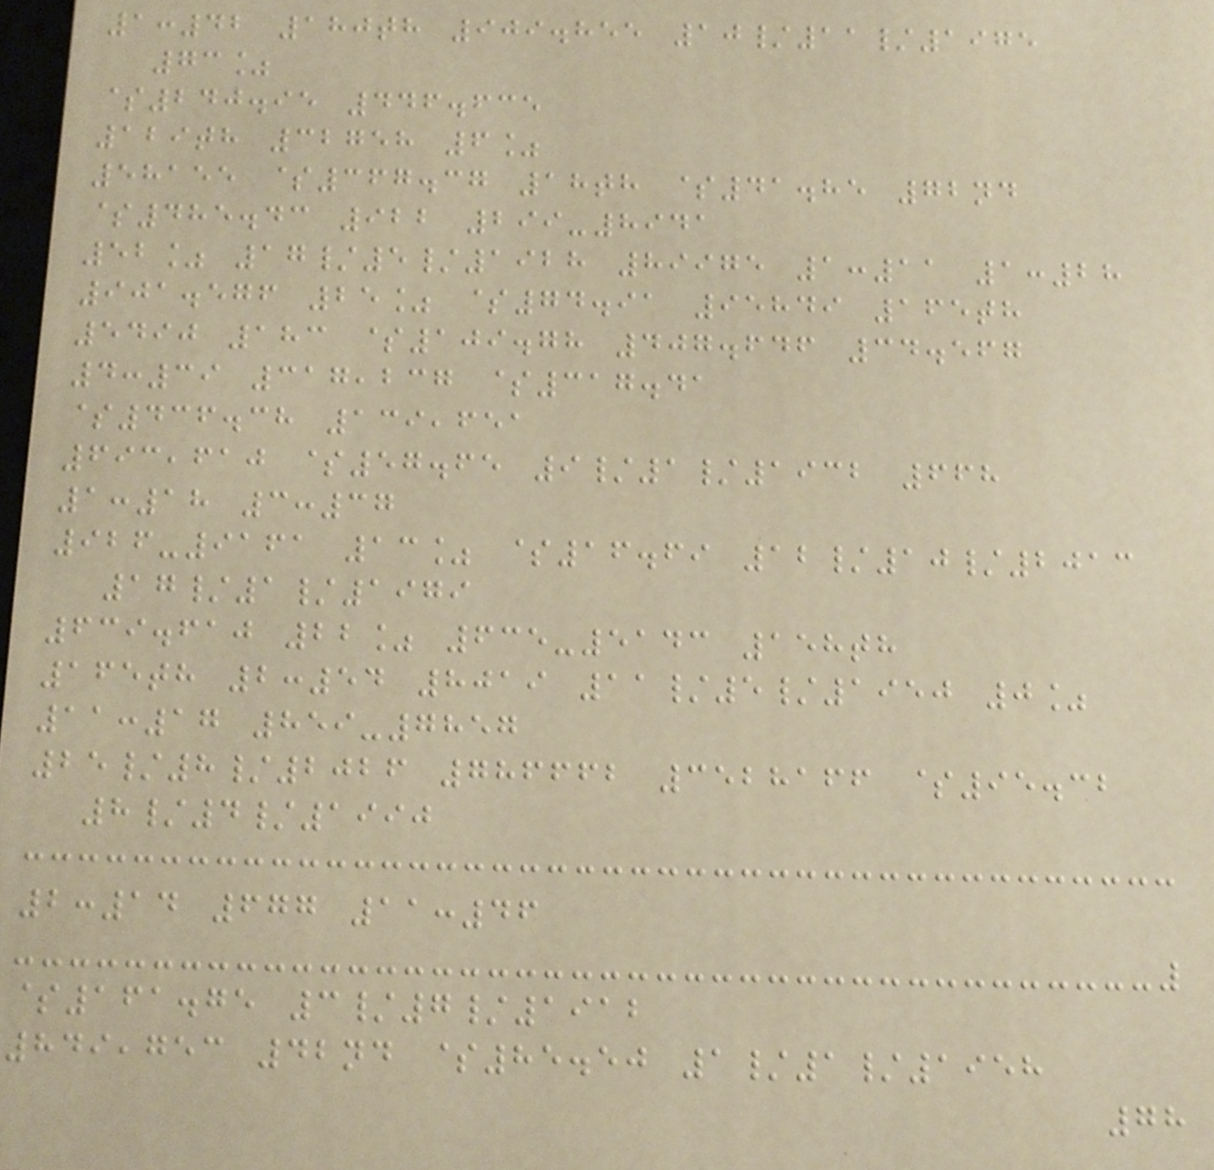1:42 180th 909.855 10/11/1975
73%
$240.95 446.635
129th 32758 6%
58155 $367.37 18th $41.85 72nd
$485.43 922 299-8941
52% 17/5/1928 89975 1:11 1:28
901.576 25% $74.91 95849 165th
5490 183 $109.78 407.646 34.567
4:39 317,237 $317.41
$436.38 139,651
693,610 $57.65 9/1/1932 668
1:18 3:37
926-9161 13% $16.69 12/10/2013
17/1/1979
639.610 22% 635-5143 158th
165th 2:54 8019 11/5/1950 0%
11:17 859-7857
25/8/2026 786662 3528166 $95.32
8/4/1990
2:14 677 11:46
$161.75 3/7/1912
849,753 42nd $85.50 1/1/1958
78
